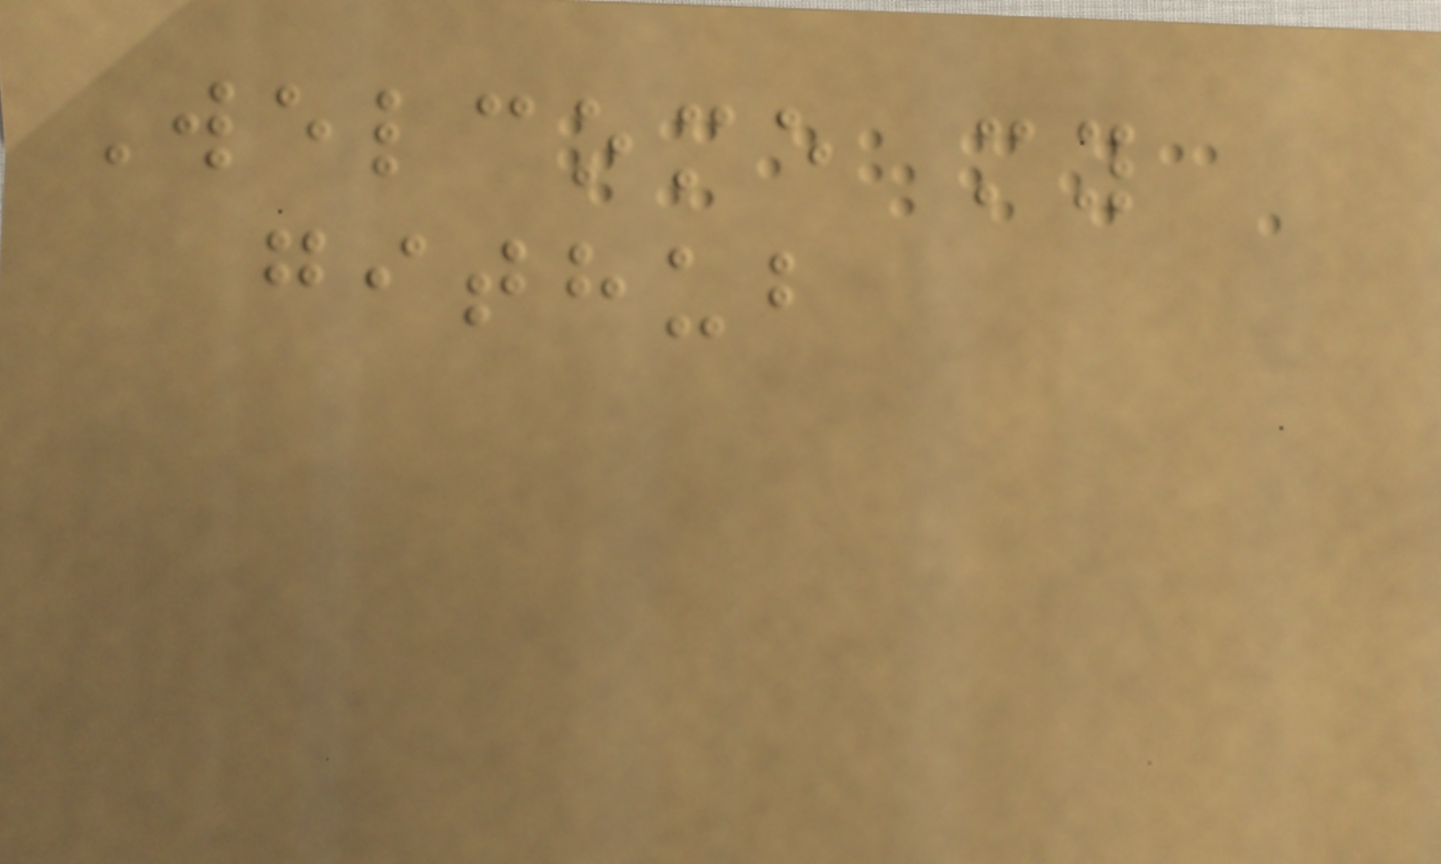Welcome my
github
